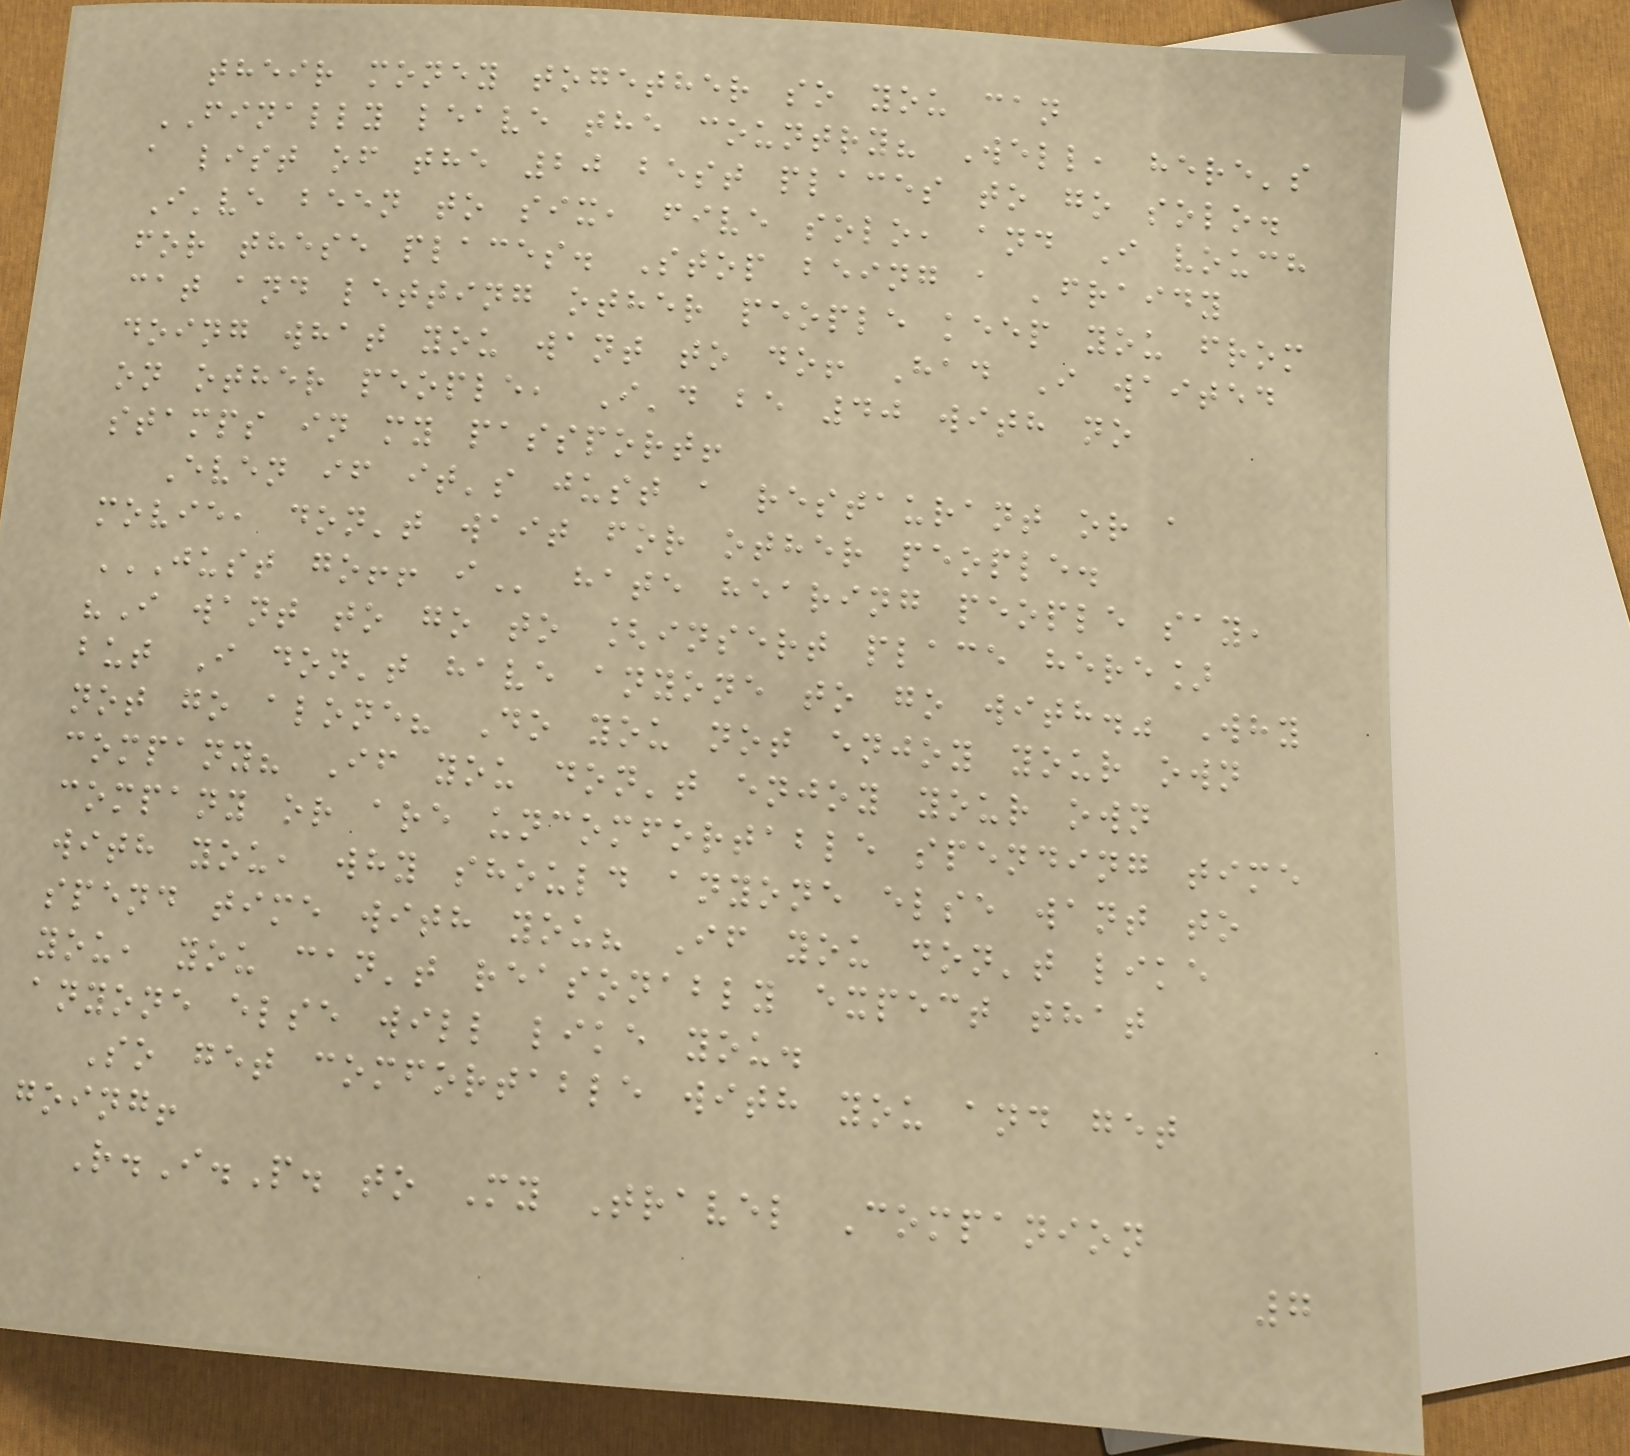their money together so you can
FINALLY leave the country? Well, here's
a list of the 20 best places to go solo.
I've been to six, five solo, and I vouch
for these places. Stop being a 'fraidy
cat and letting other people keep you from
doing what you want to do! Had I waited
on other people, I'd be 40 with no
stamps in my passport!
Even if it's just a restaurant or a
movie, don't wait for other people.
JUST GO!! I hate hearing people say,
"I want to go to [insert place here]
but I don't have anyone to go with." Why
not go alone? Do you not enjoy your own
company? If you don't enjoy your own
company or are uncomfortable spending time
with you, why should anyone else want to
spend time with you? If you don't like
you, you can't reasonably expect that
anyone else will like you.
So get comfortable with you and get
going!
R.I.P. to My Travel Companion
7
